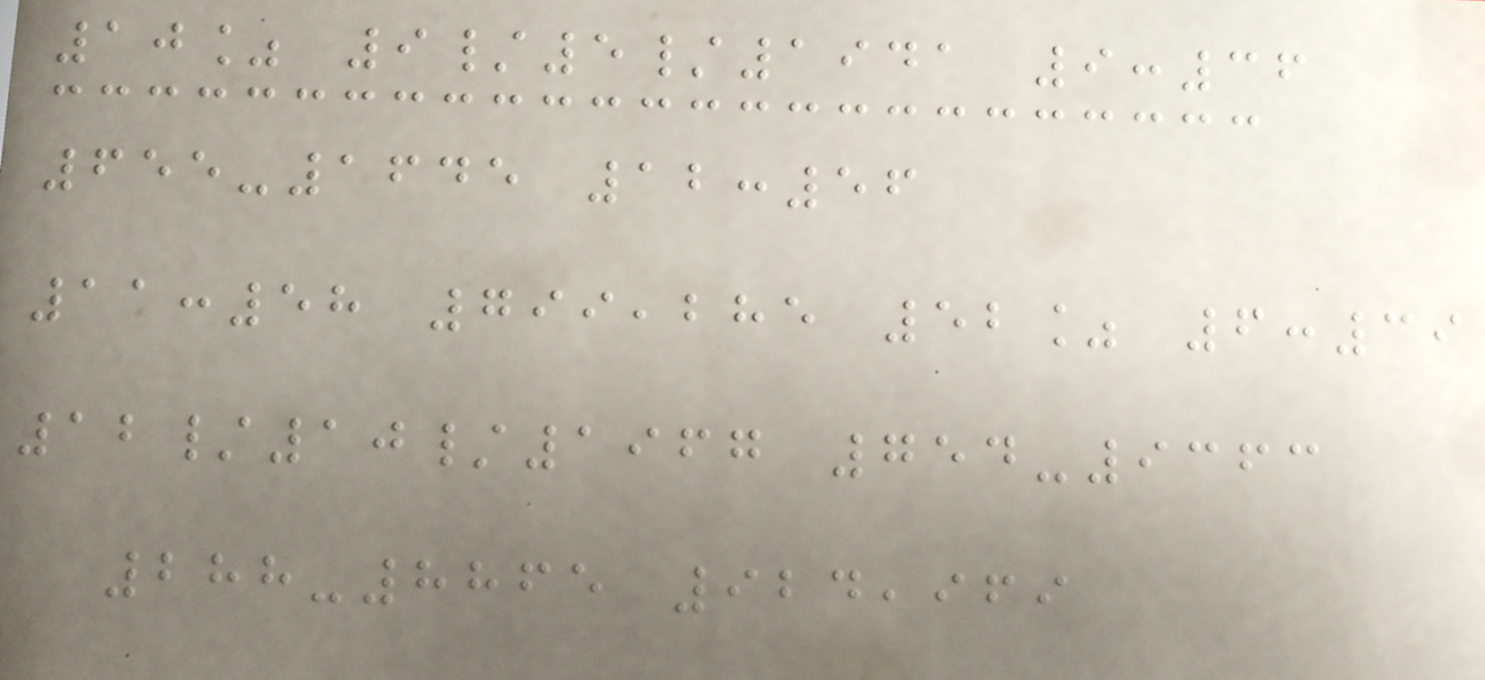10% 9/5/1941 9:36
655-1645 12:56
11:58 799,285 52% 6:39
12/10/1967 754-9363
288-8865 924,969
